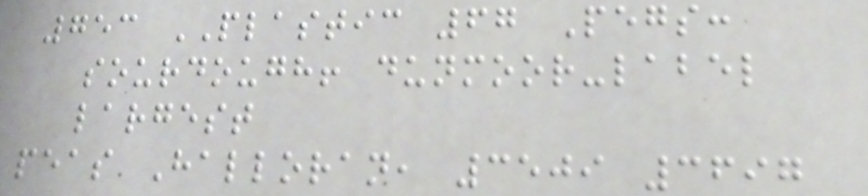753 PLASTIC 67 Pegs:
sourdough! dunmoor-label
largest
peas Halloran, 3509 3697
